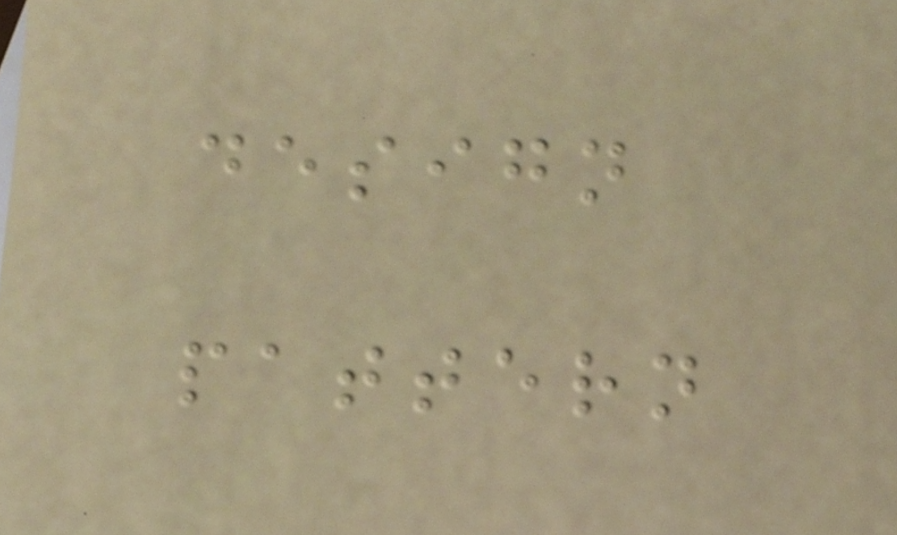design
pattern
